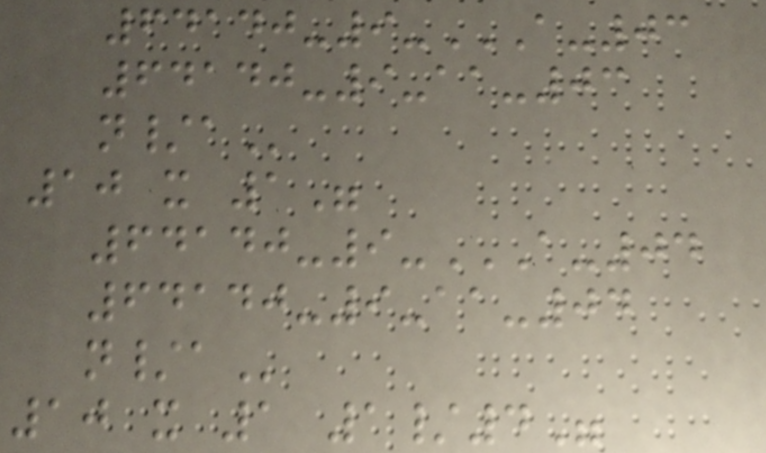64140-9-A-03
64140-9-AA-03
N/A
10 x 1"
64140-9-A-04
64140-9-AA-04
N/A
10 x 1 1/4"
